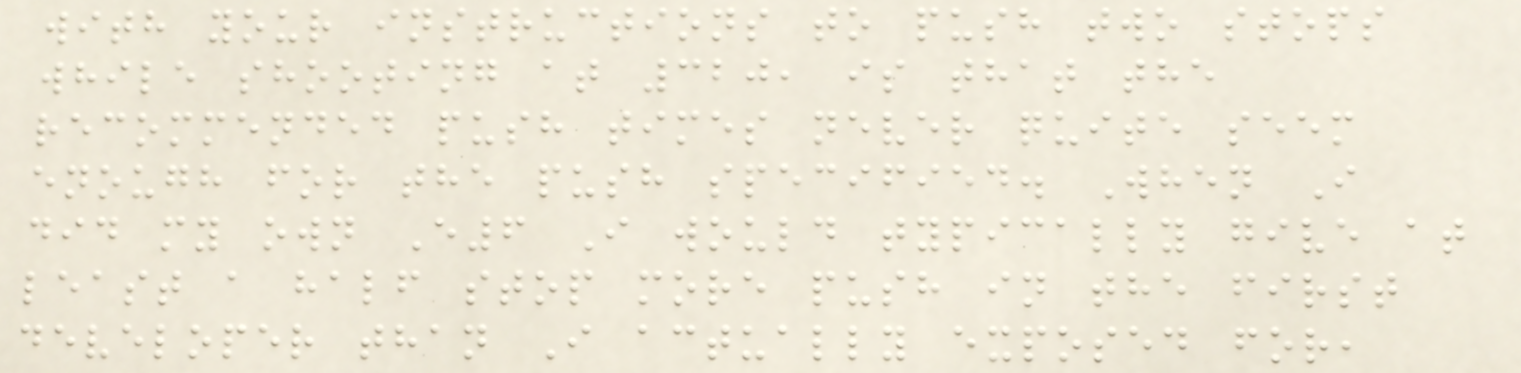with your instructions to push two stops
while shooting at 320, is that the
recommended push times never quite seem
enough for the push specified. When I
did my own E6 I would typically give at
least a half stop more push in the first
developer than I actually exposed for,
